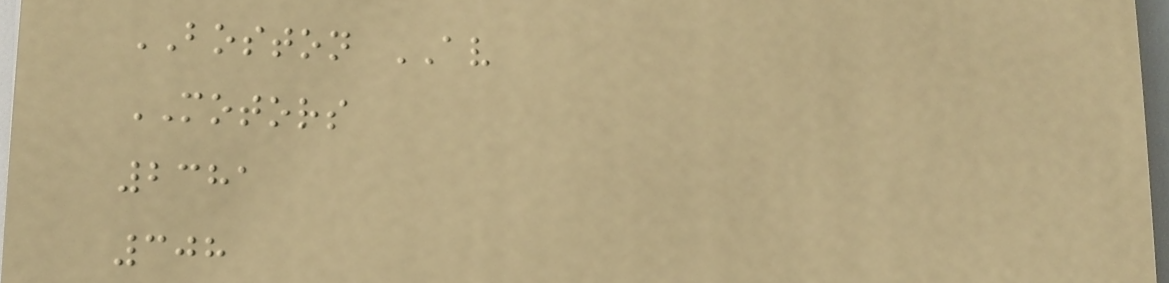BOSTON AV
MOTORS
2381
308
